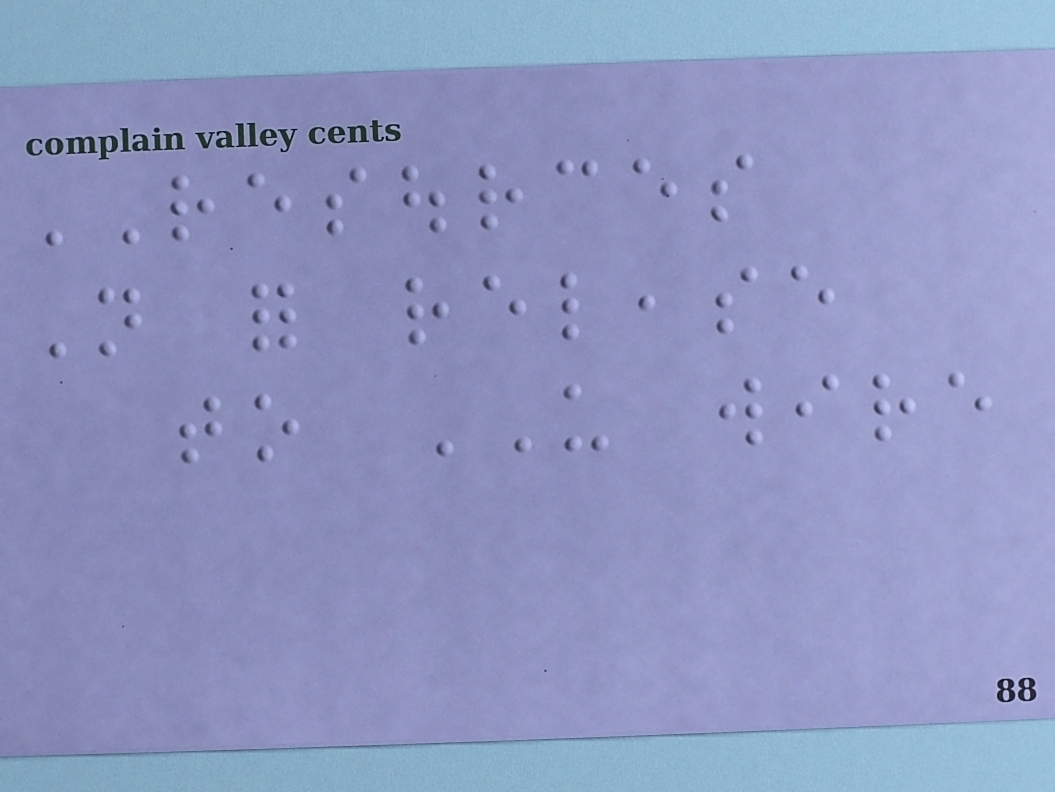RESOURCES
Not for release
to US wire
